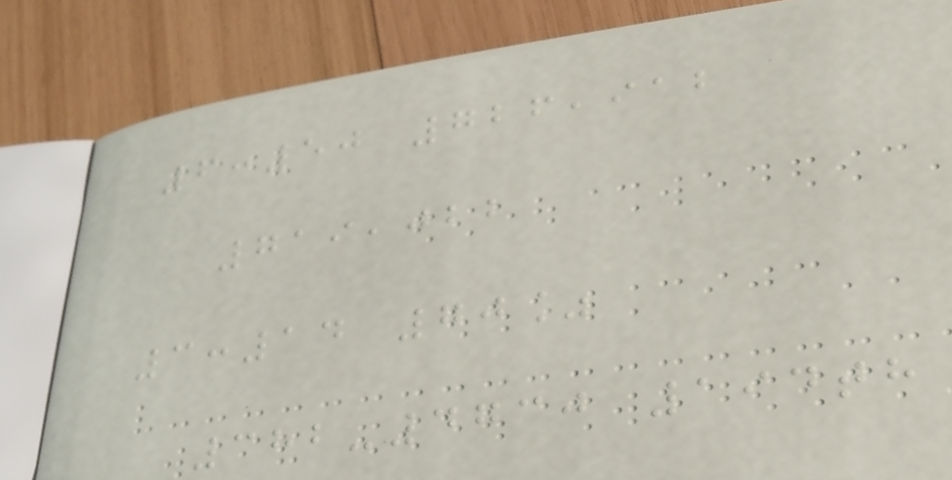6:50 726,912
719,022
3:14 70%
382-4730 194th
